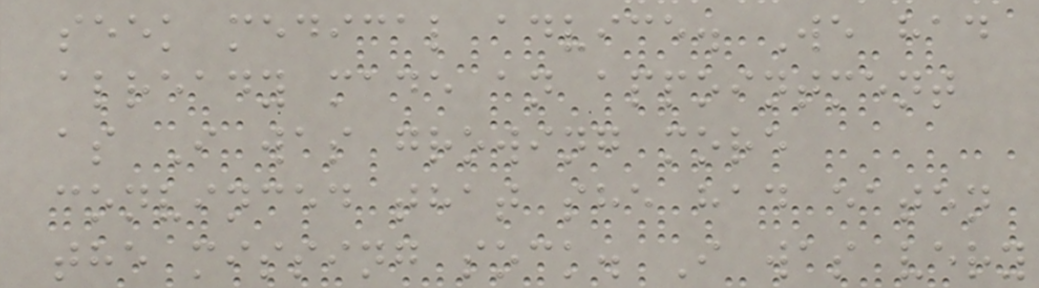seek medical advice. We had
already made an appointment
as I was growing more
convinced that she had eaten
the missing sock. I was very
